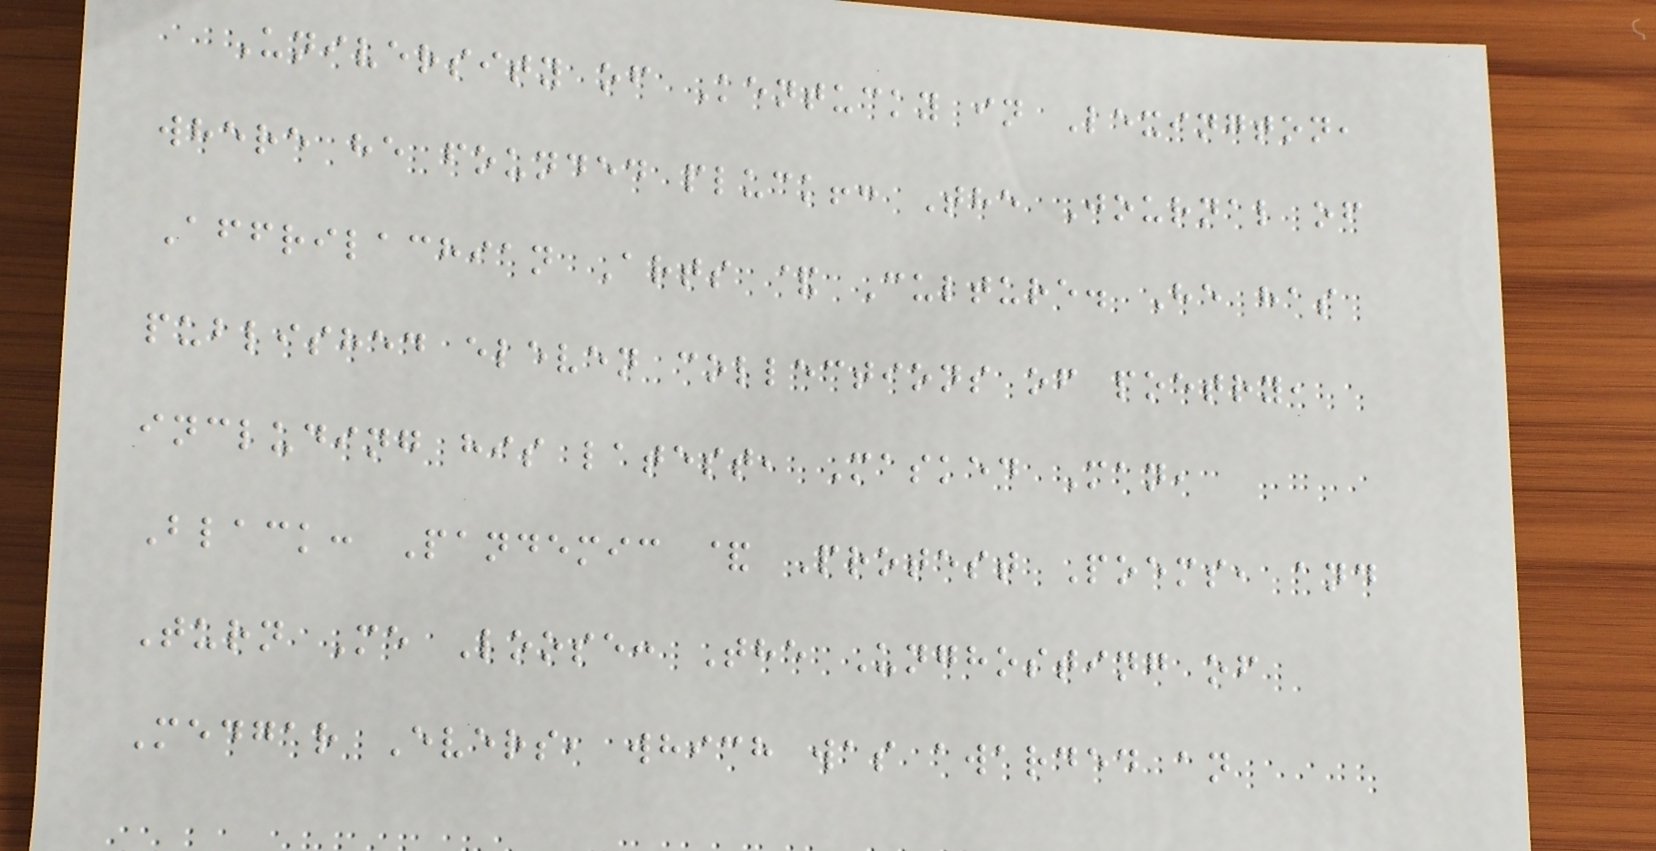University of Kentucky in Lexington,
where he founded pluck!: The Journal of
Affrilachian Arts & Culture. He has
published eleven collections of poetry,
including his latest, Masked Man,
Black: Pandemic & Protest Poems, and
Turn Me Loose: The Unghosting of
Medgar Evers, which was awarded an
